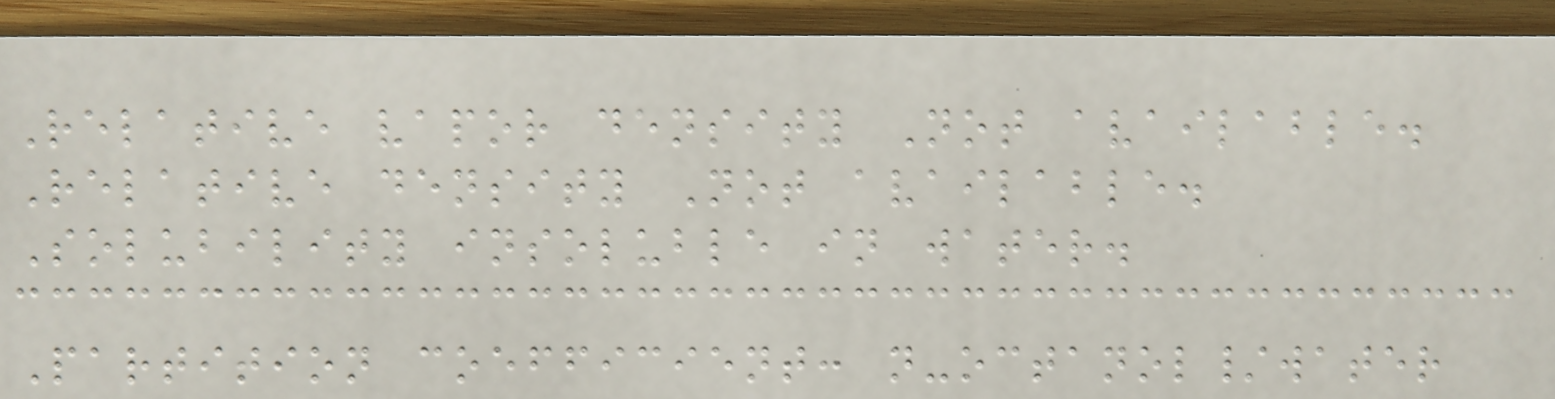Relative vapor density Not available.
Relative density Not available.
Solubility insoluble in water.
Partition coefficient: n-octanol/water
